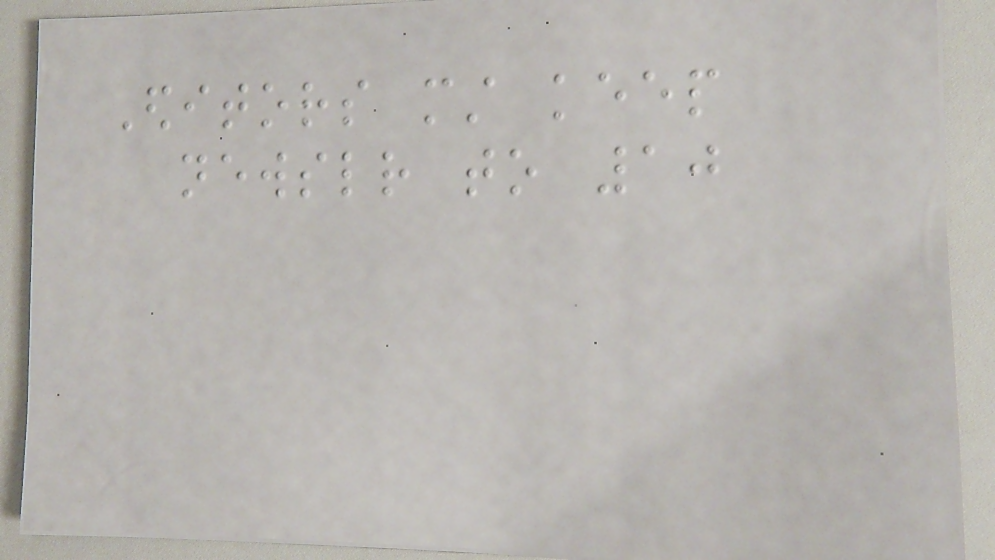Editors must keep
newsletter to 10
